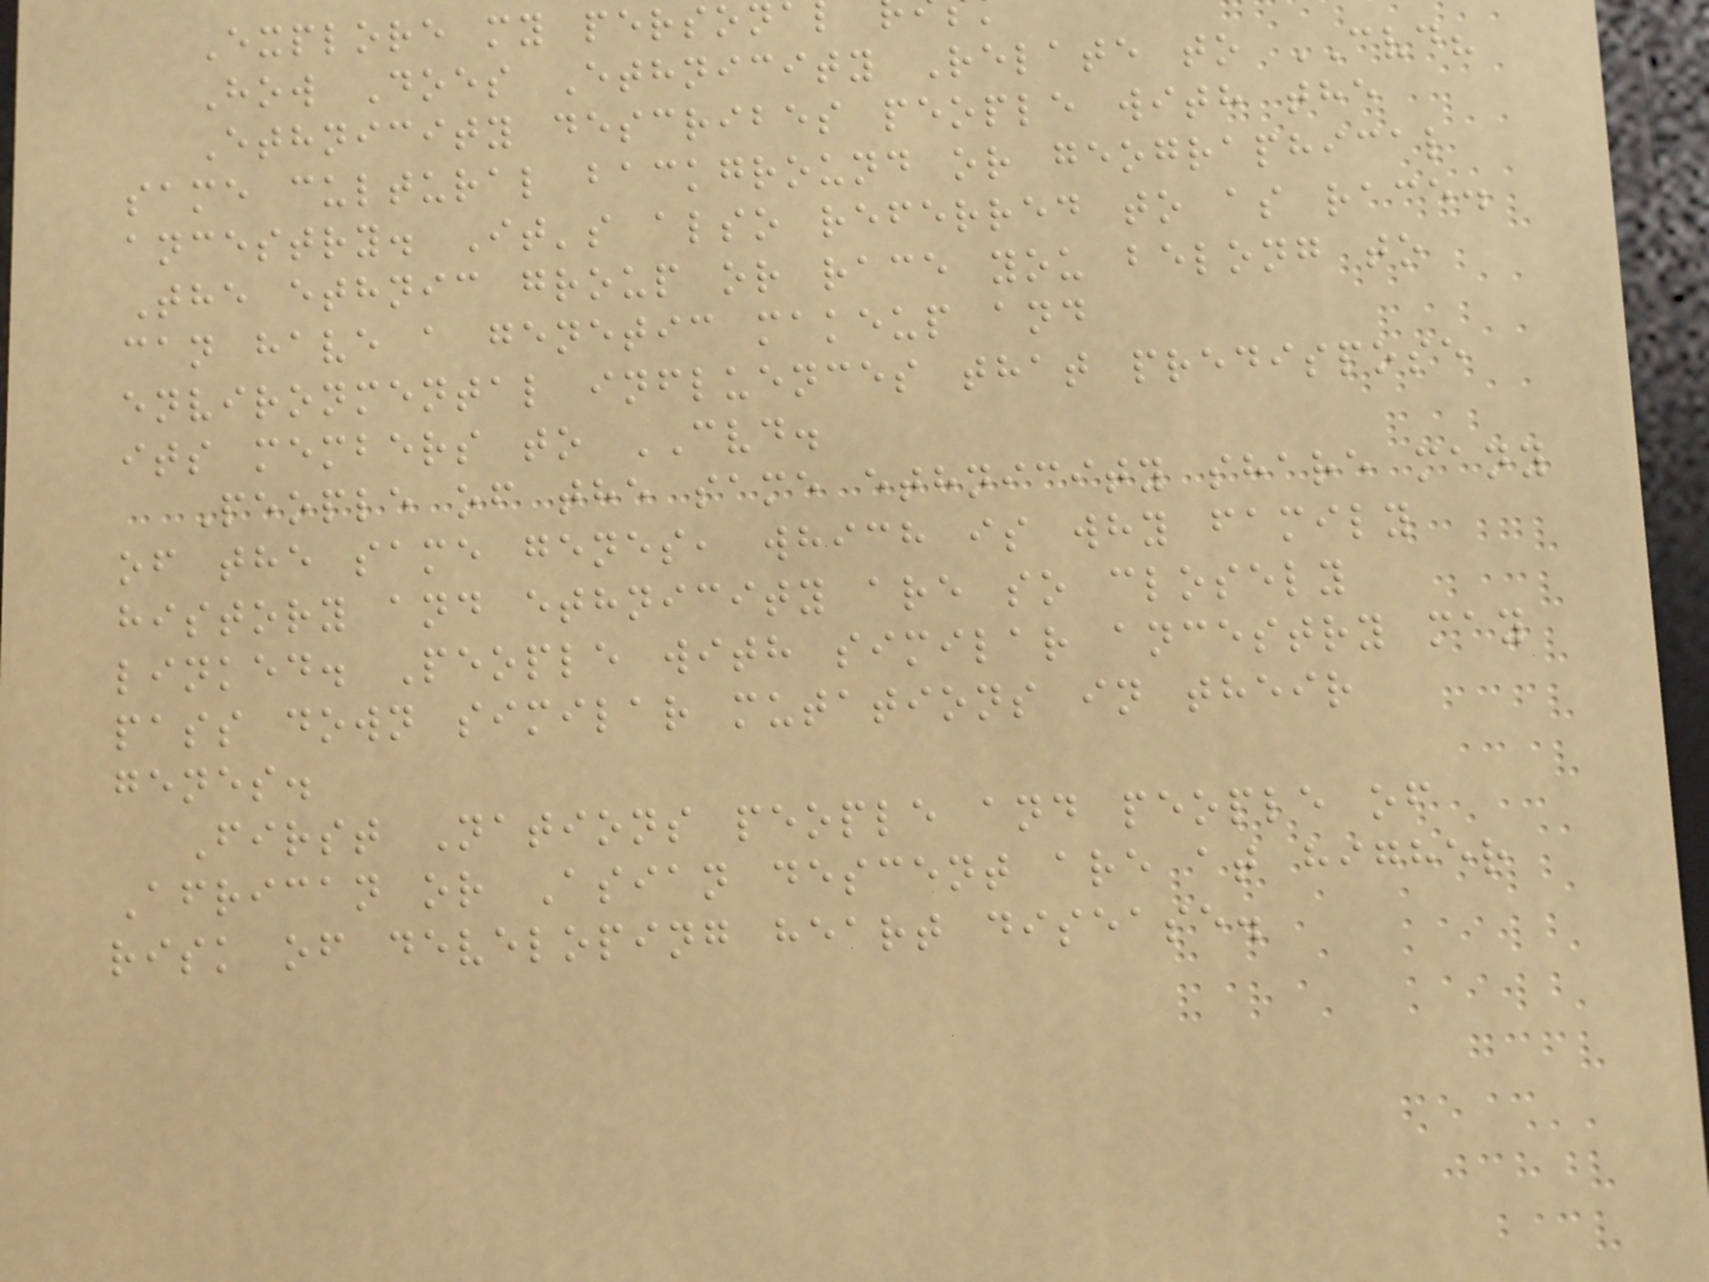Explore my person
How Does Ethnicity Relate to CVD?
Ethnicity describes people with the
same cultural background or geographical
ancestry. It's also referred to as race.
The ethnic group or race you belong to
can have a genetic makeup and
environmental influences that predispose
its members to CVD.
People of the same ethnicity share many
of the same genes, which is why family
history and ethnicity are so closely
linked. People with similar ancestry may
pass down similar mutations in their
genes.
First Nations people and people of
African or Asian descent are at higher
risk of developing heart disease.
